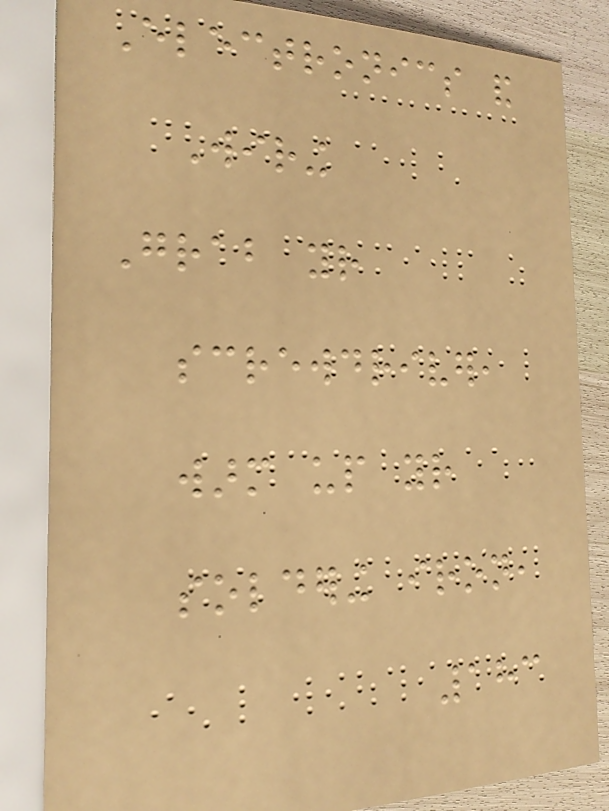Electronics and
Wiring
Grab your
screwdriver,
warm up your
soldering iron,
183
